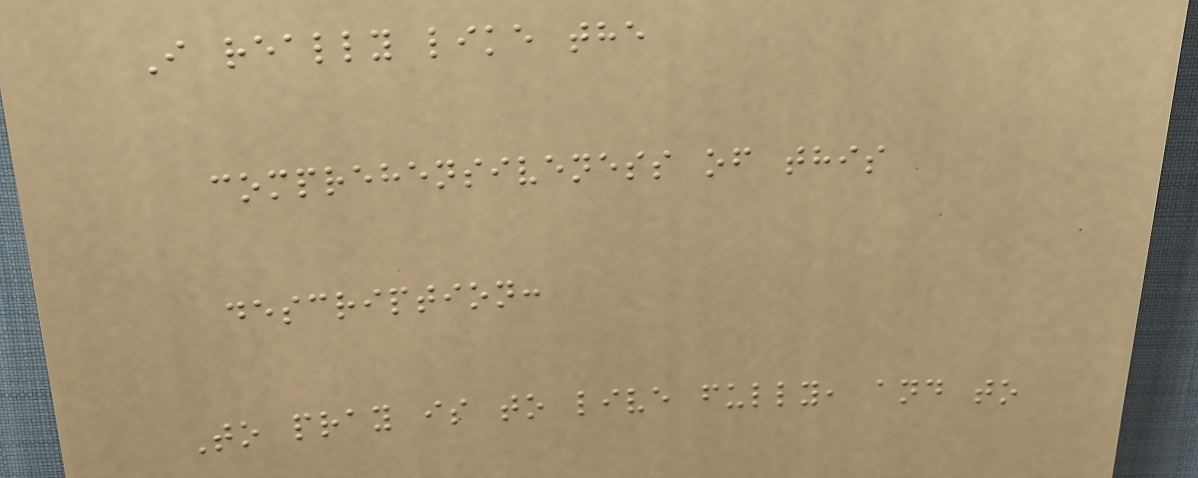I really like the
comprehensiveness of this
description:
To pray is to live fully, and to
